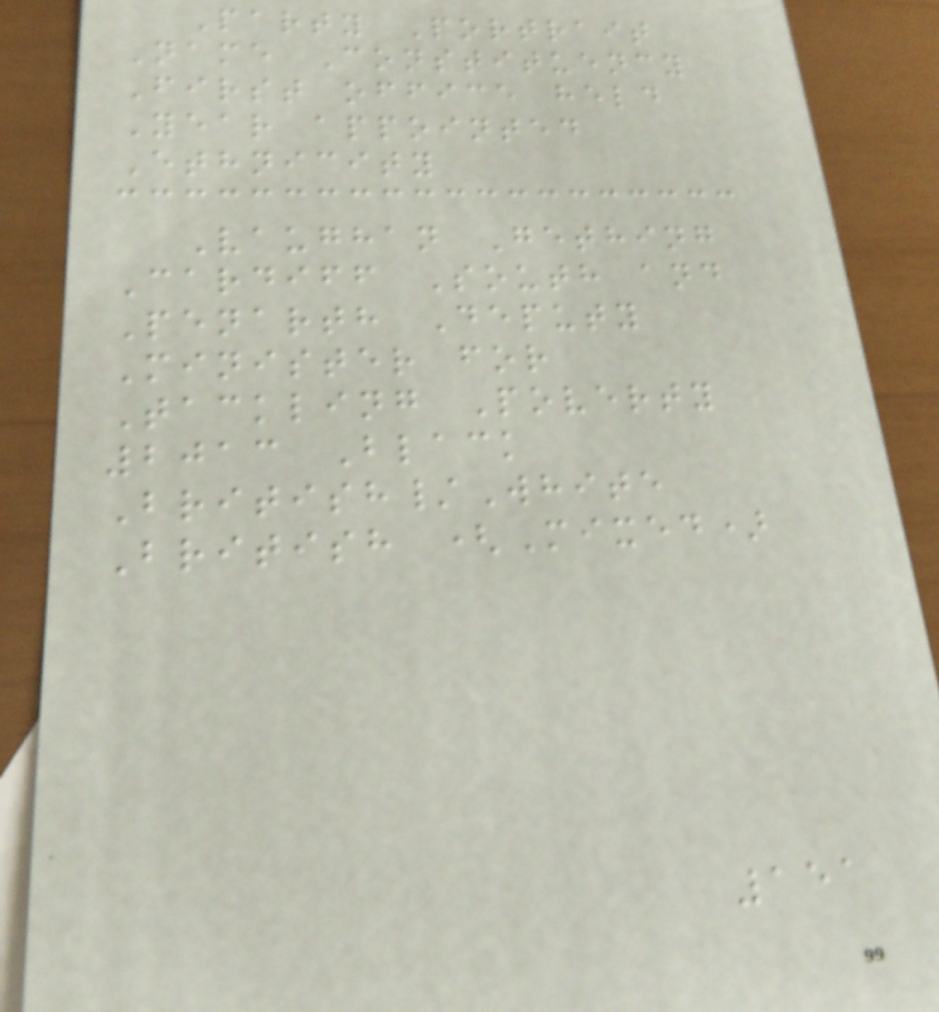Party Portrait
Name Constituency
First office held
Year appointed
Ethnicity
Vaughan Gething
Cardiff South and
Penarth Deputy
Minister for
Tackling Poverty
2013 Black
British/White
British (Mixed)
151
